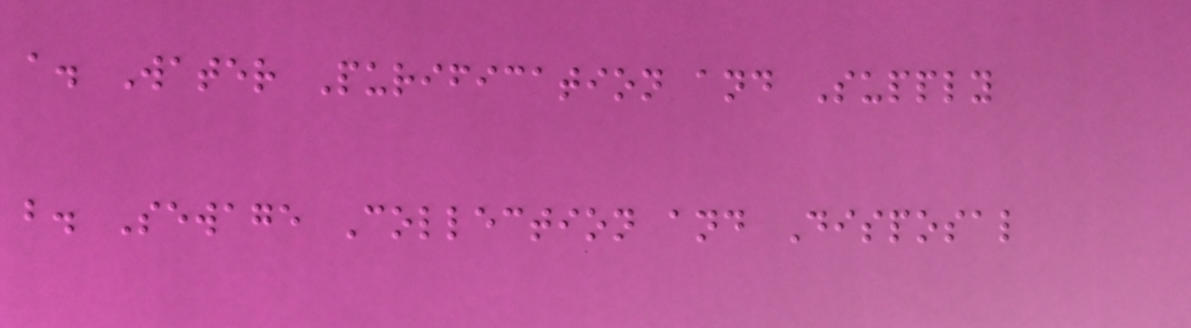a. Water Purification and Supply
b. Sewage Collection and Disposal
